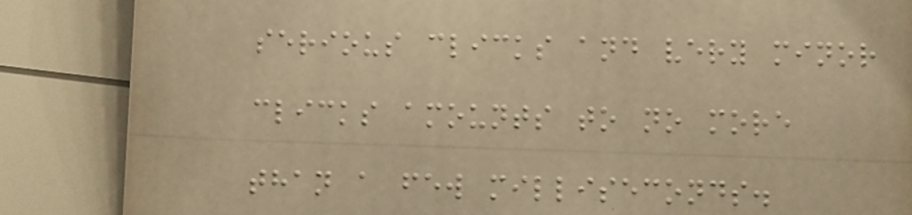serious clicks and very minor
clicks amounts to no more
than a few milliseconds.
